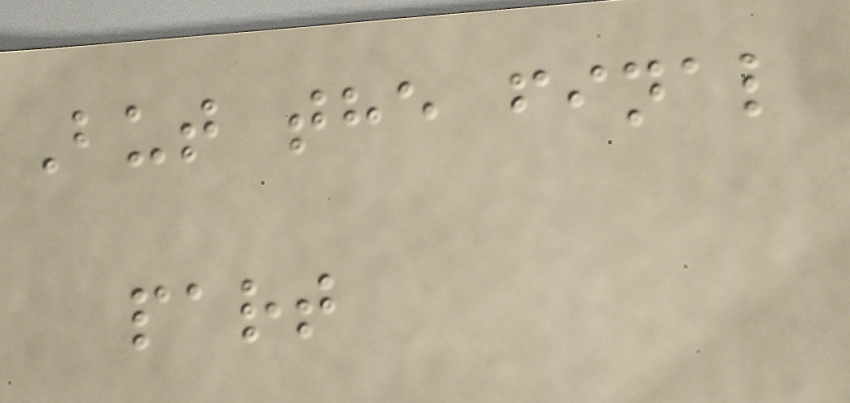But the final
part
